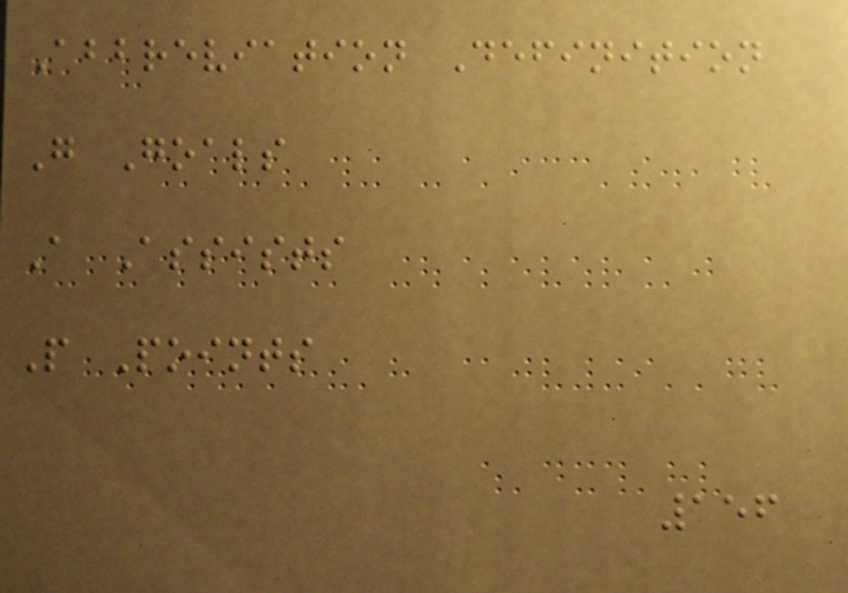Abbreviation Definition
G Goals
A Assists
P Points
156
